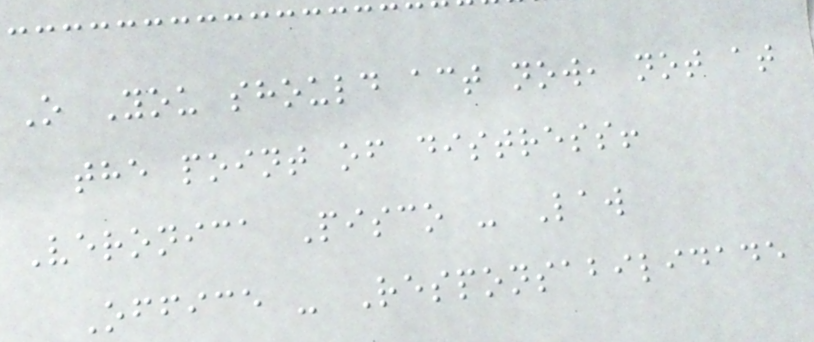O You should act now, not at
the point of distress!
Veronica Pisco - Law
Office - Responsabilidade
